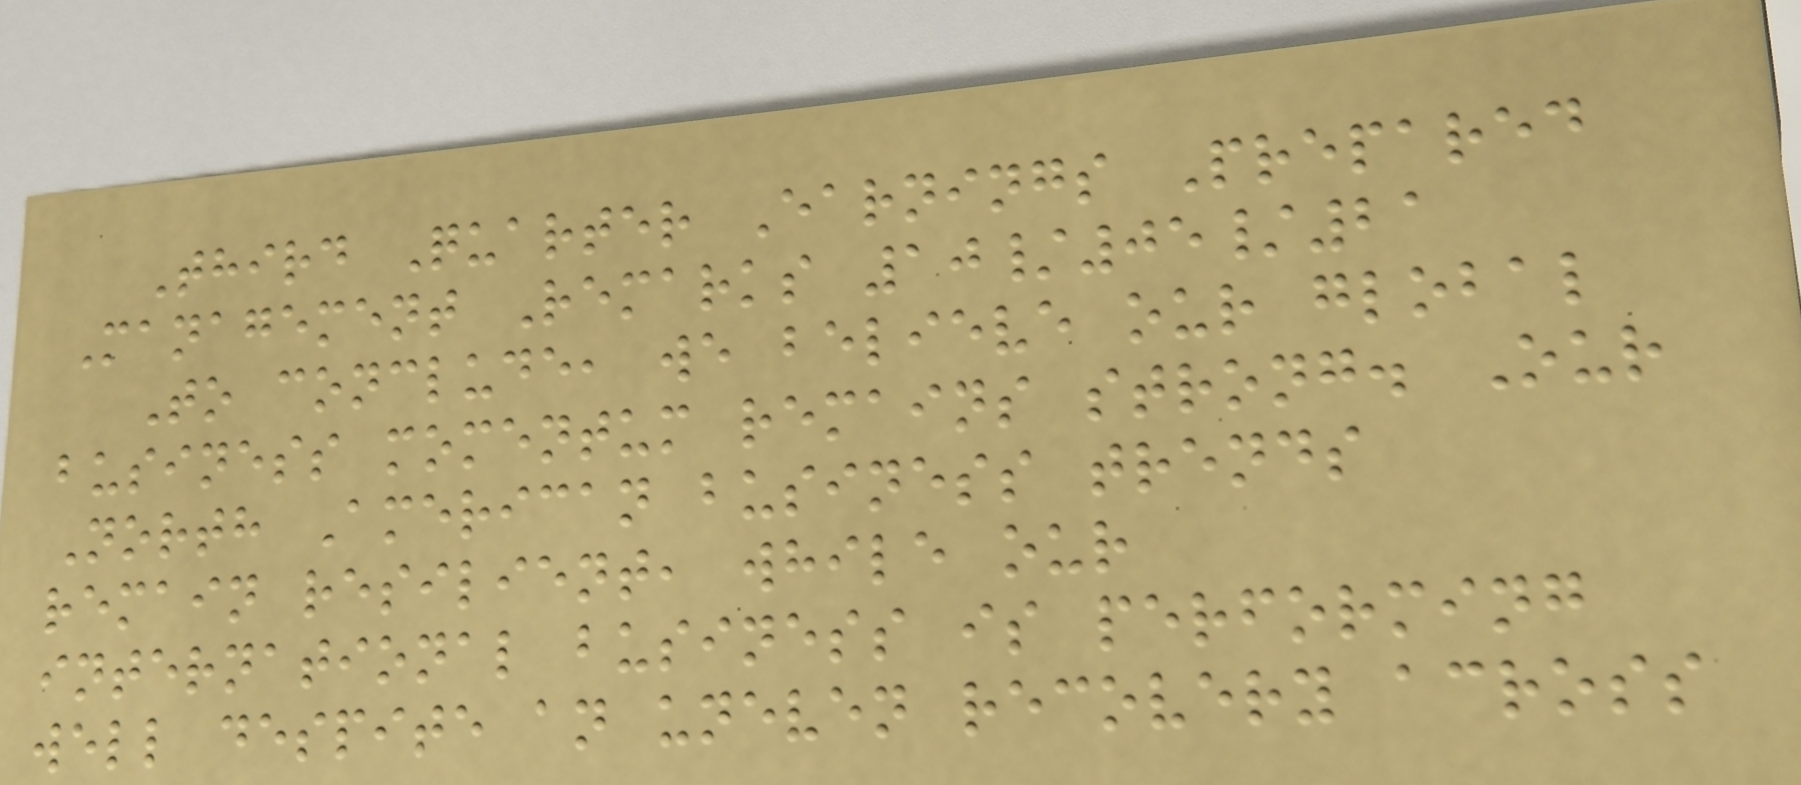Third Quarter Earnings Prepared
Management Remarks 10/05/21
To conclude, we believe our global
business momentum remains strong. Our
North American business trends
remain resilient, while our
international business is performing
well despite an uneven recovery across
